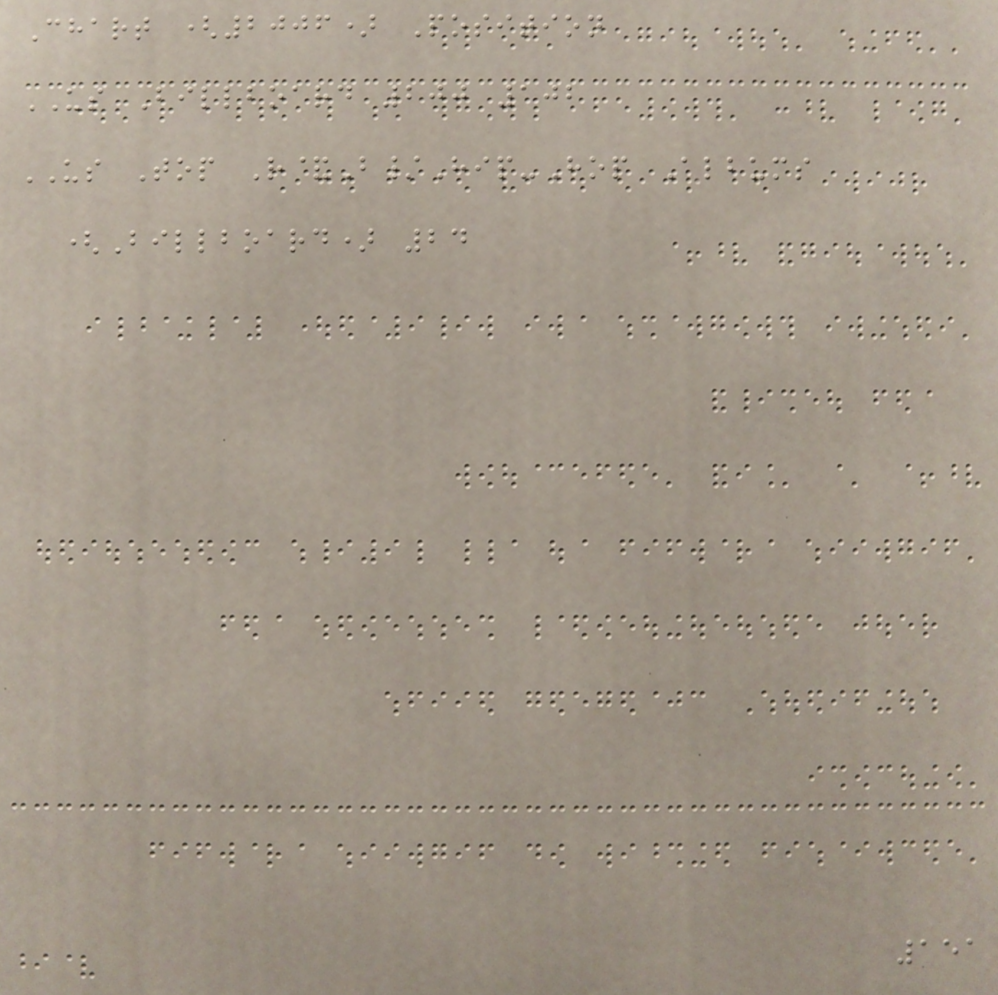Chart (2006) Position
US Billboard 200 102
US Top R&B/Hip-Hop Albums
(Billboard) 24
151
